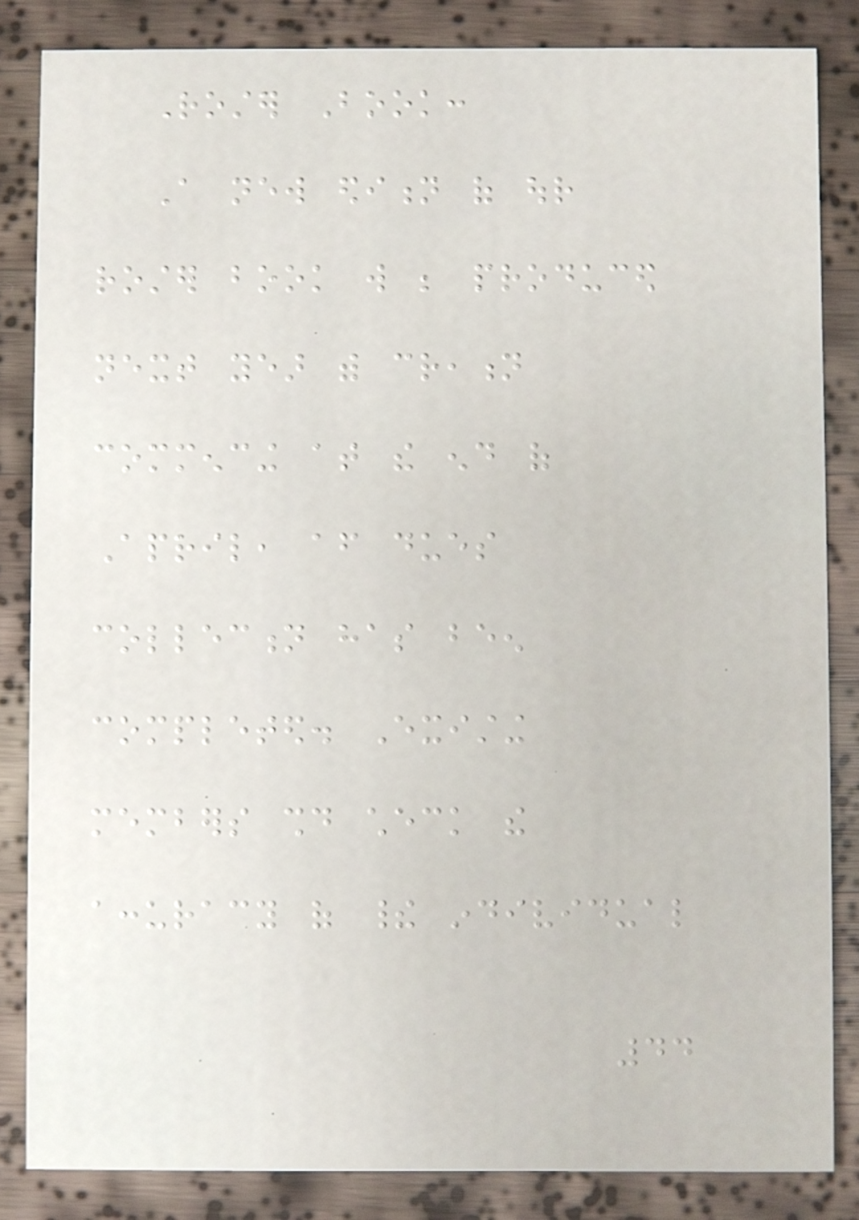Roster Book:
A new edition of our
roster book will be produced
next year with creation
commencing at the end of
April, after dues
collection has been
completed. Existing
members should check the
accuracy of their individual
44
